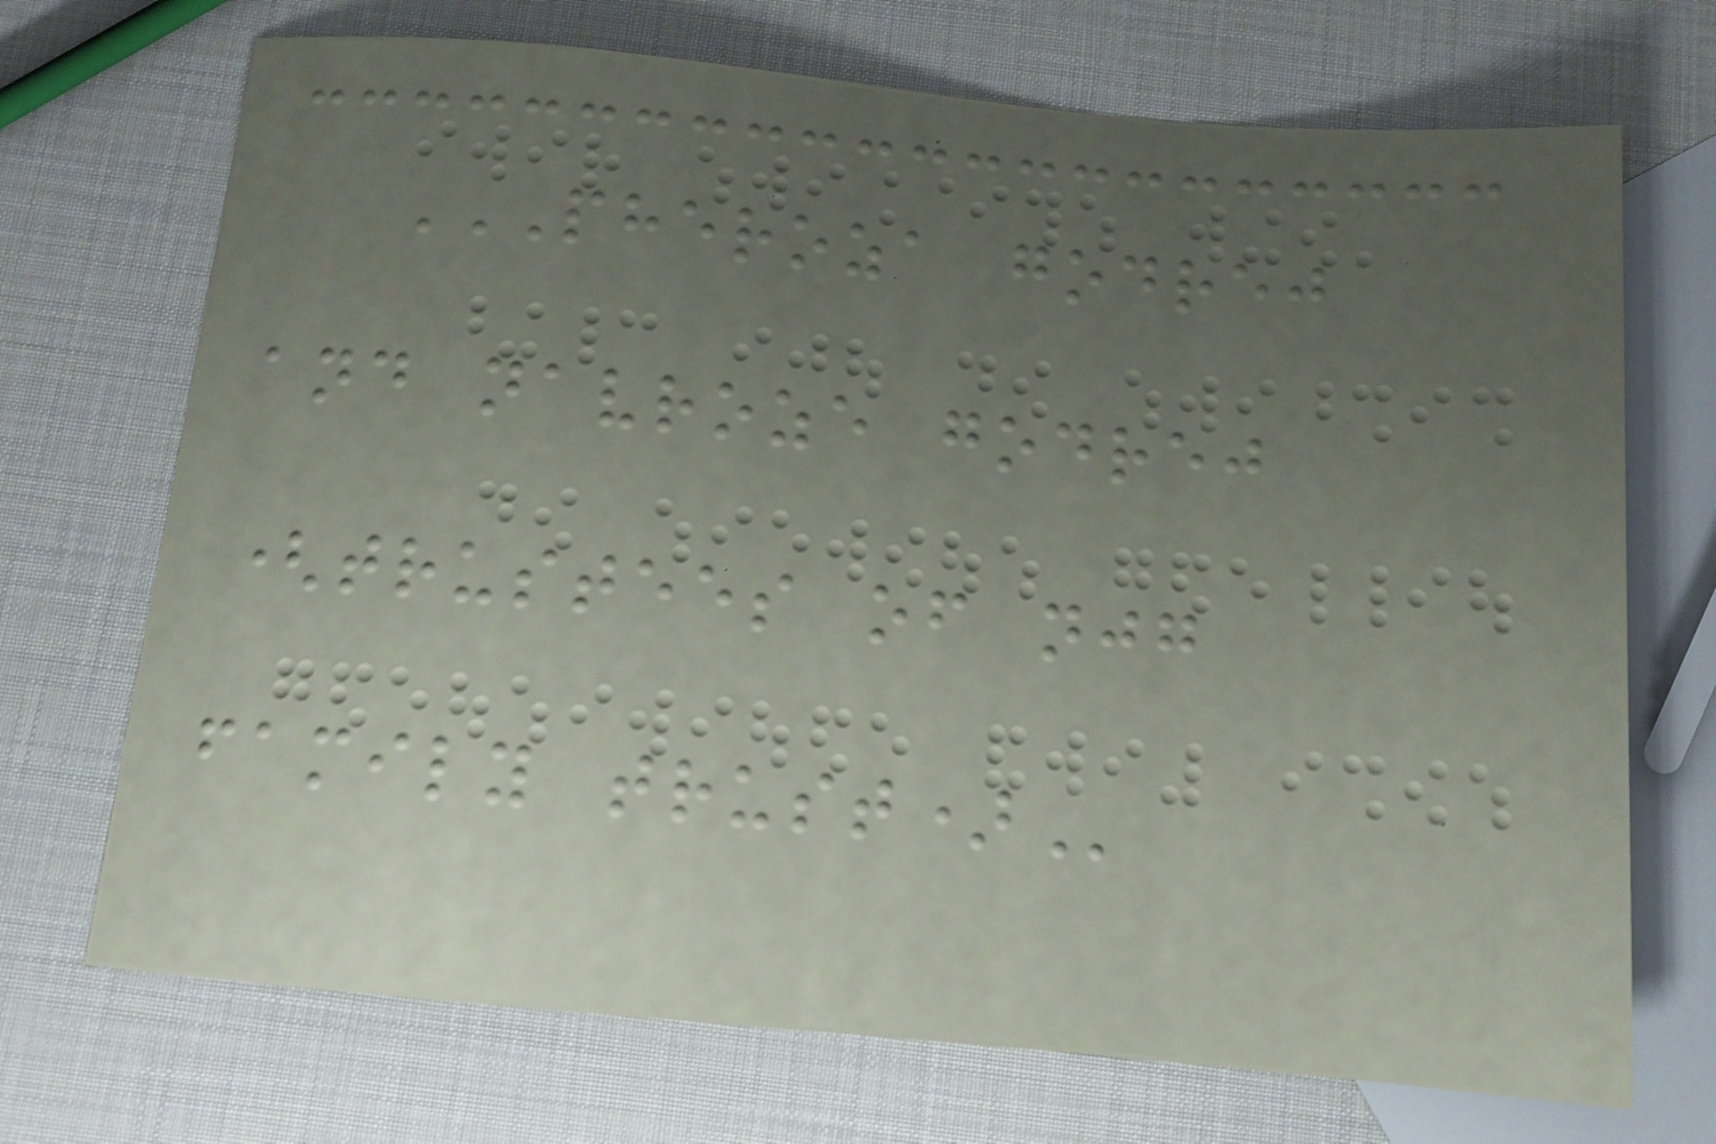PHEROZA GODREJ
AND NAVROZE GODREJ
(TRUSTEES OF NJG
FAMILY TRUST)
